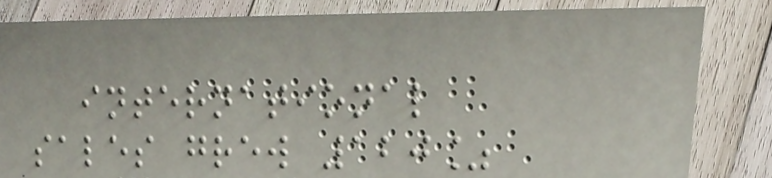international
sales grew 120%
